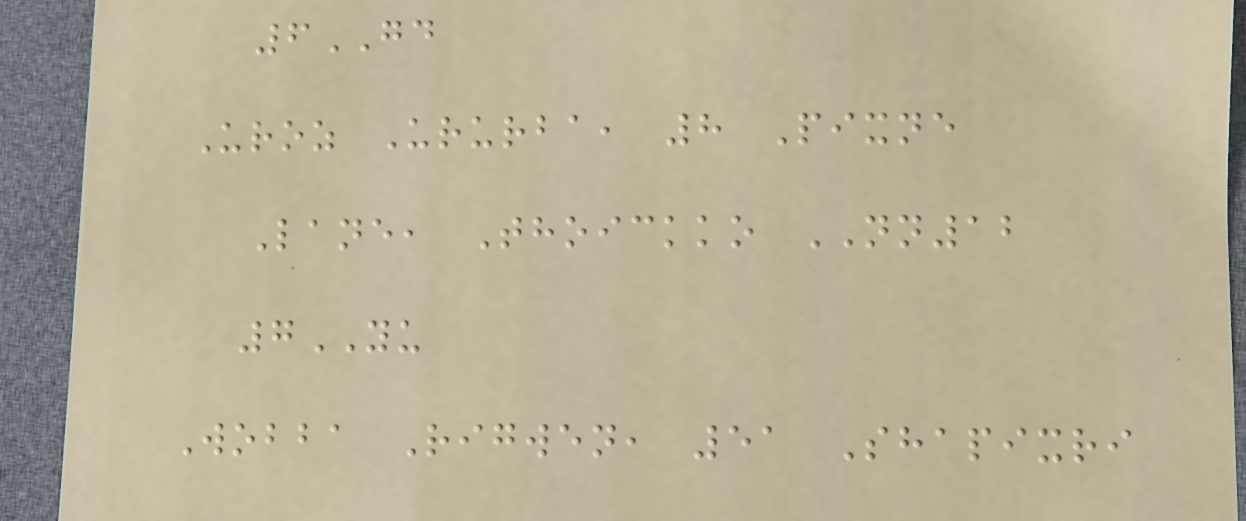6GD
Uroz Ururba, 8 Pixne
Lane, Thoickko NN12
7YU
Wobba Rigwen, 51 Shapixri
